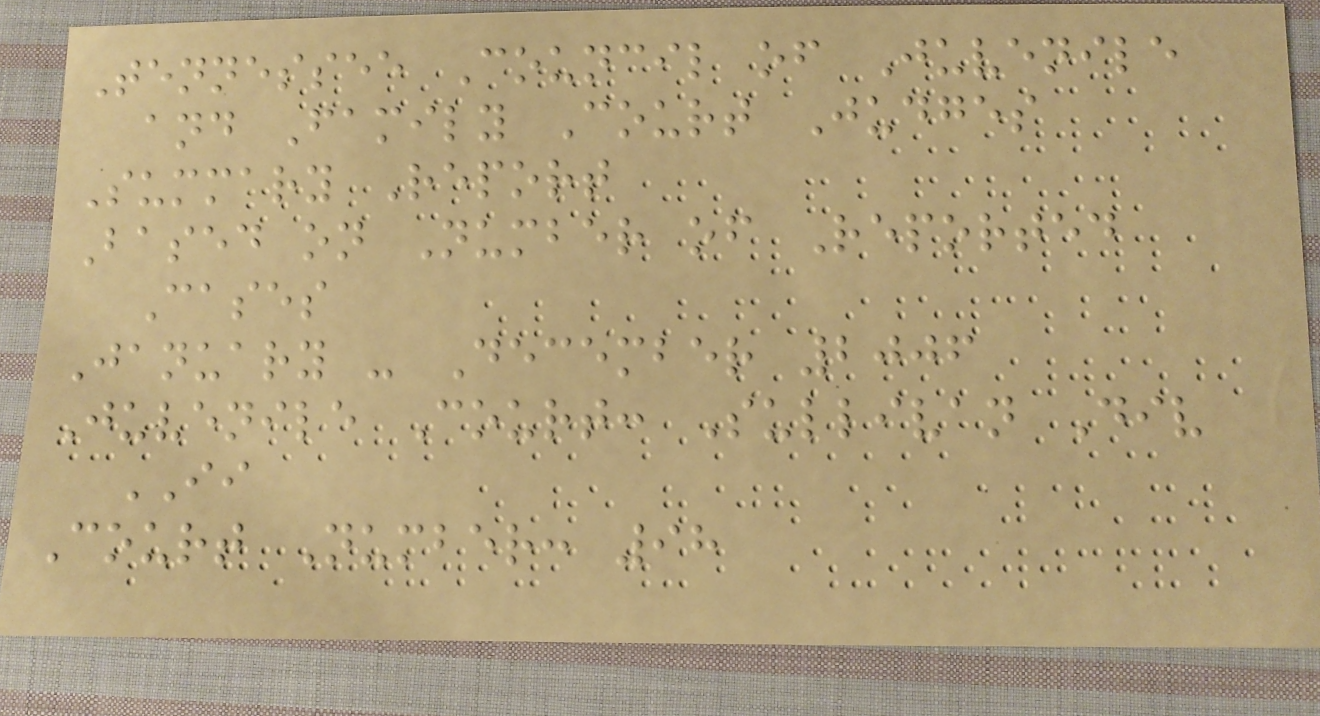Tennessee Council of Juvenile
and Family Court Judges
Summary Report
Based on Number of Reported
Cases
January - December 2006
Juvenile Court: Sullivan Div
II
Court Number: 98
